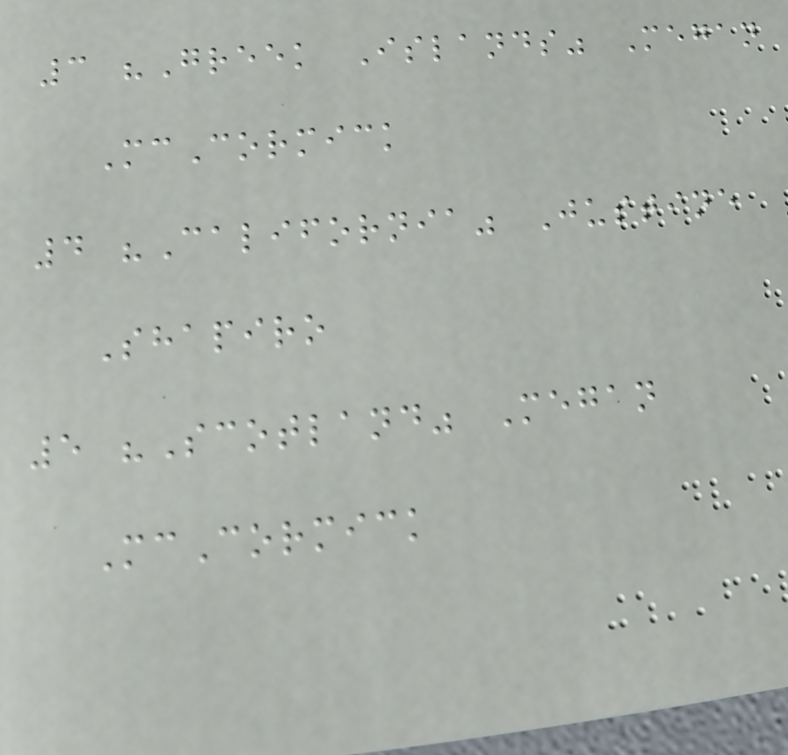3 "Greek Islands" Megan
McCormick
4 "California" Justine
Shapiro
5 "Scotland" Megan
McCormick
